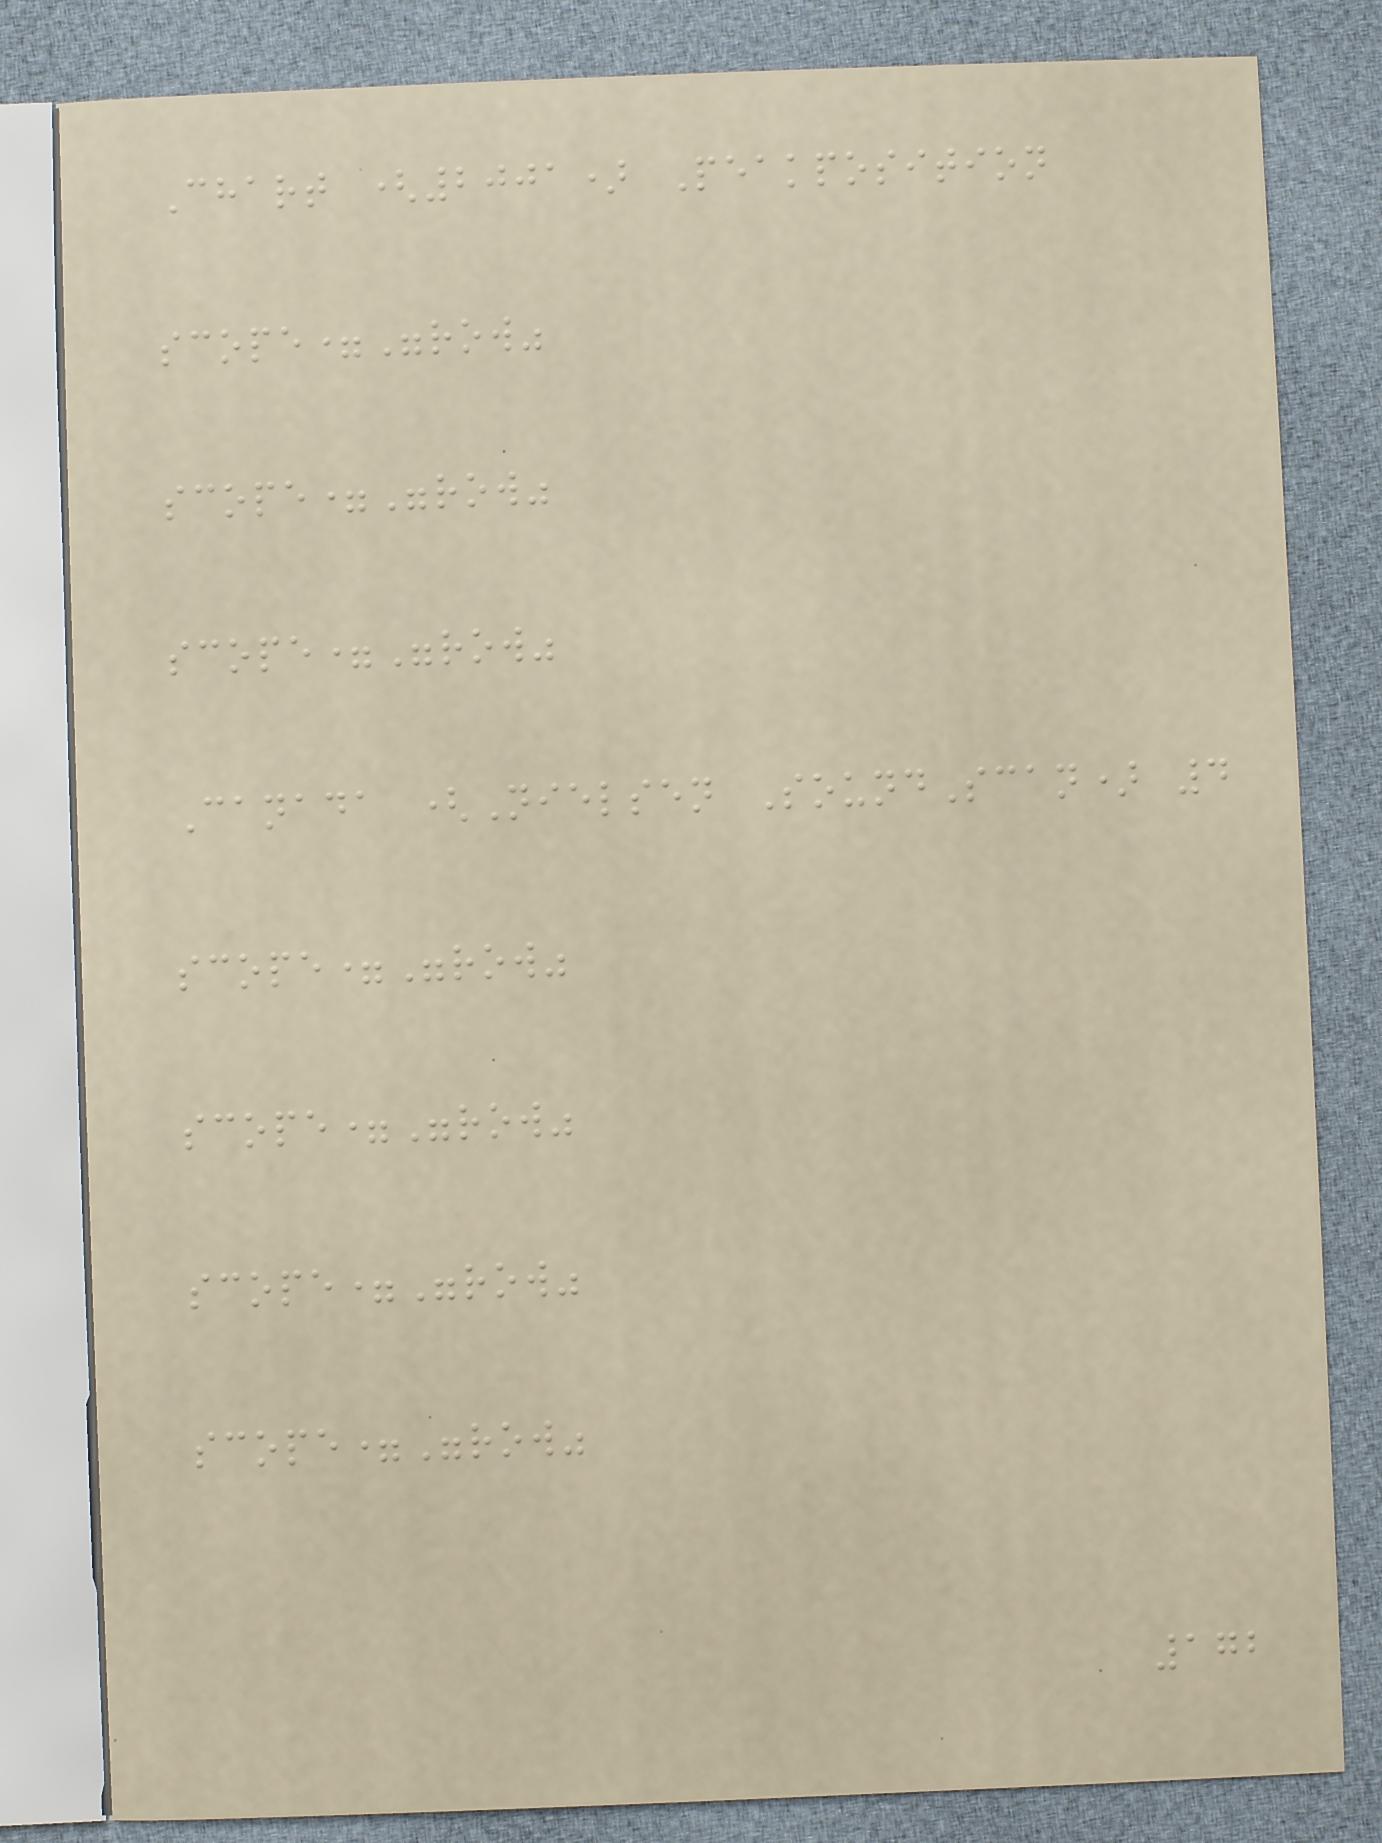Chart (2001) Peakposition
scope="row"
scope="row"
scope="row"
Canada (Nielsen SoundScan) 4
scope="row"
scope="row"
scope="row"
scope="row"
172
